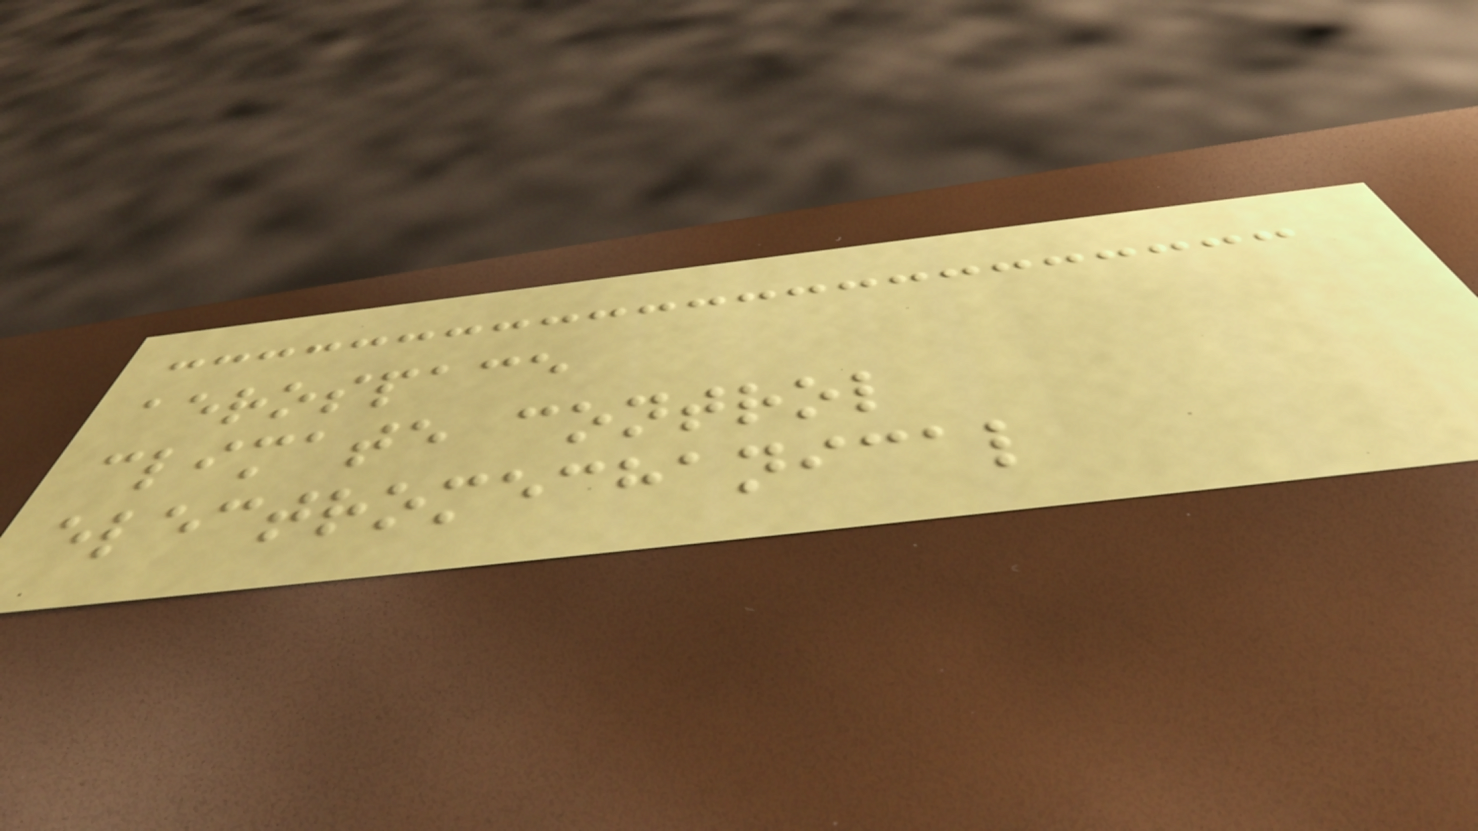aerospace
climate control
electromechanical
